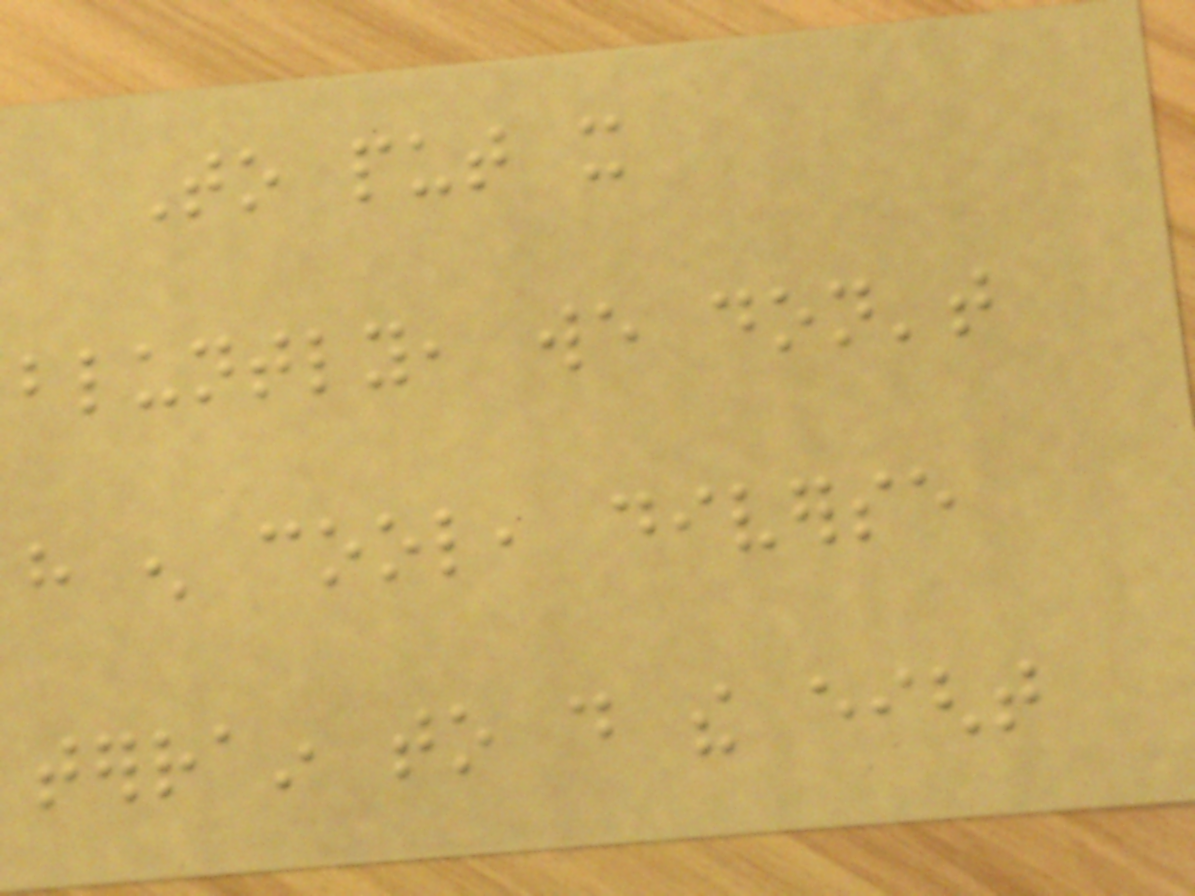To put it
bluntly, we don't
have enough cool, diverse
terrain to do the eight
